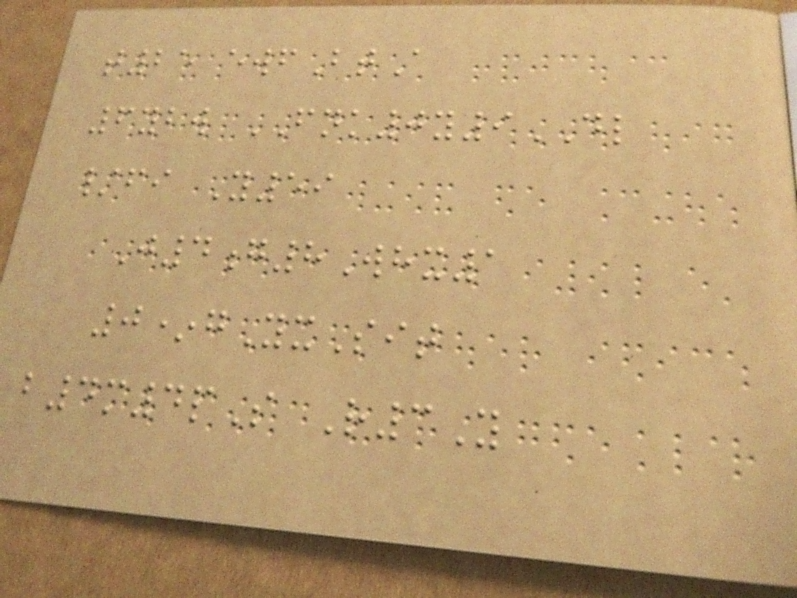t25 ewfBtA
6ybw FNK0y9DL
/fi Y59
J4g8Whx1
0*gYxSit
b4m4pS R3Y
